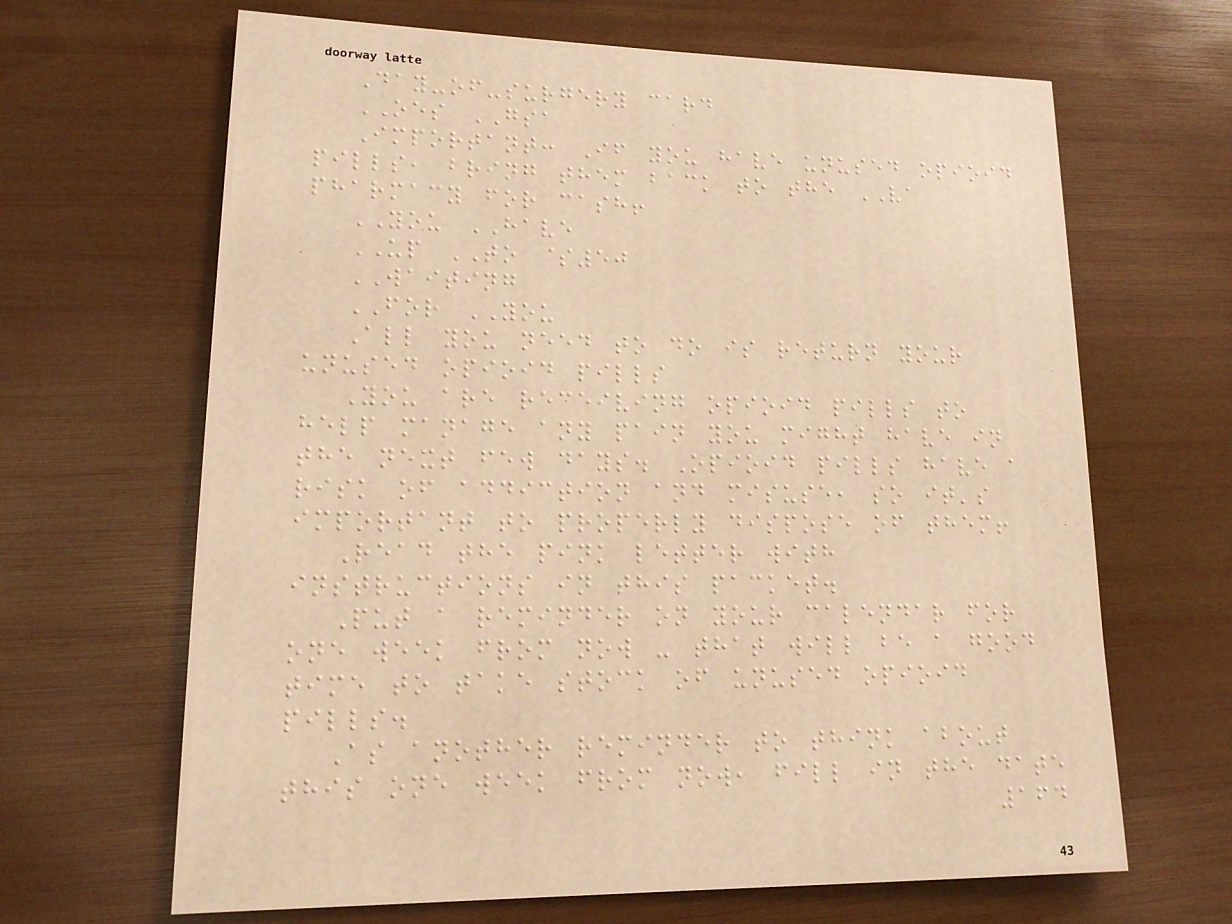Day-of-surgery card
OES GSA
Important: If you have unused opioid
pills, bring them back to the VA
pharmacy for cash!
YOU HAVE
UP TO $50
WAITING
FOR YOU
All you need to do is return your
unused opioid pills
You are receiving opioid pills to
help manage any pain you might have in
the next few days. Opioid pills have a
risk of addiction and misuse, so it's
important to properly dispose of them!
Read the pink letter with
instructions in this packet.
Put a reminder on your calendar for
one week from now - that will be a good
time to take stock of unused opioid
pills.
As another reminder to think about
this one week from now, fill in the date
164
